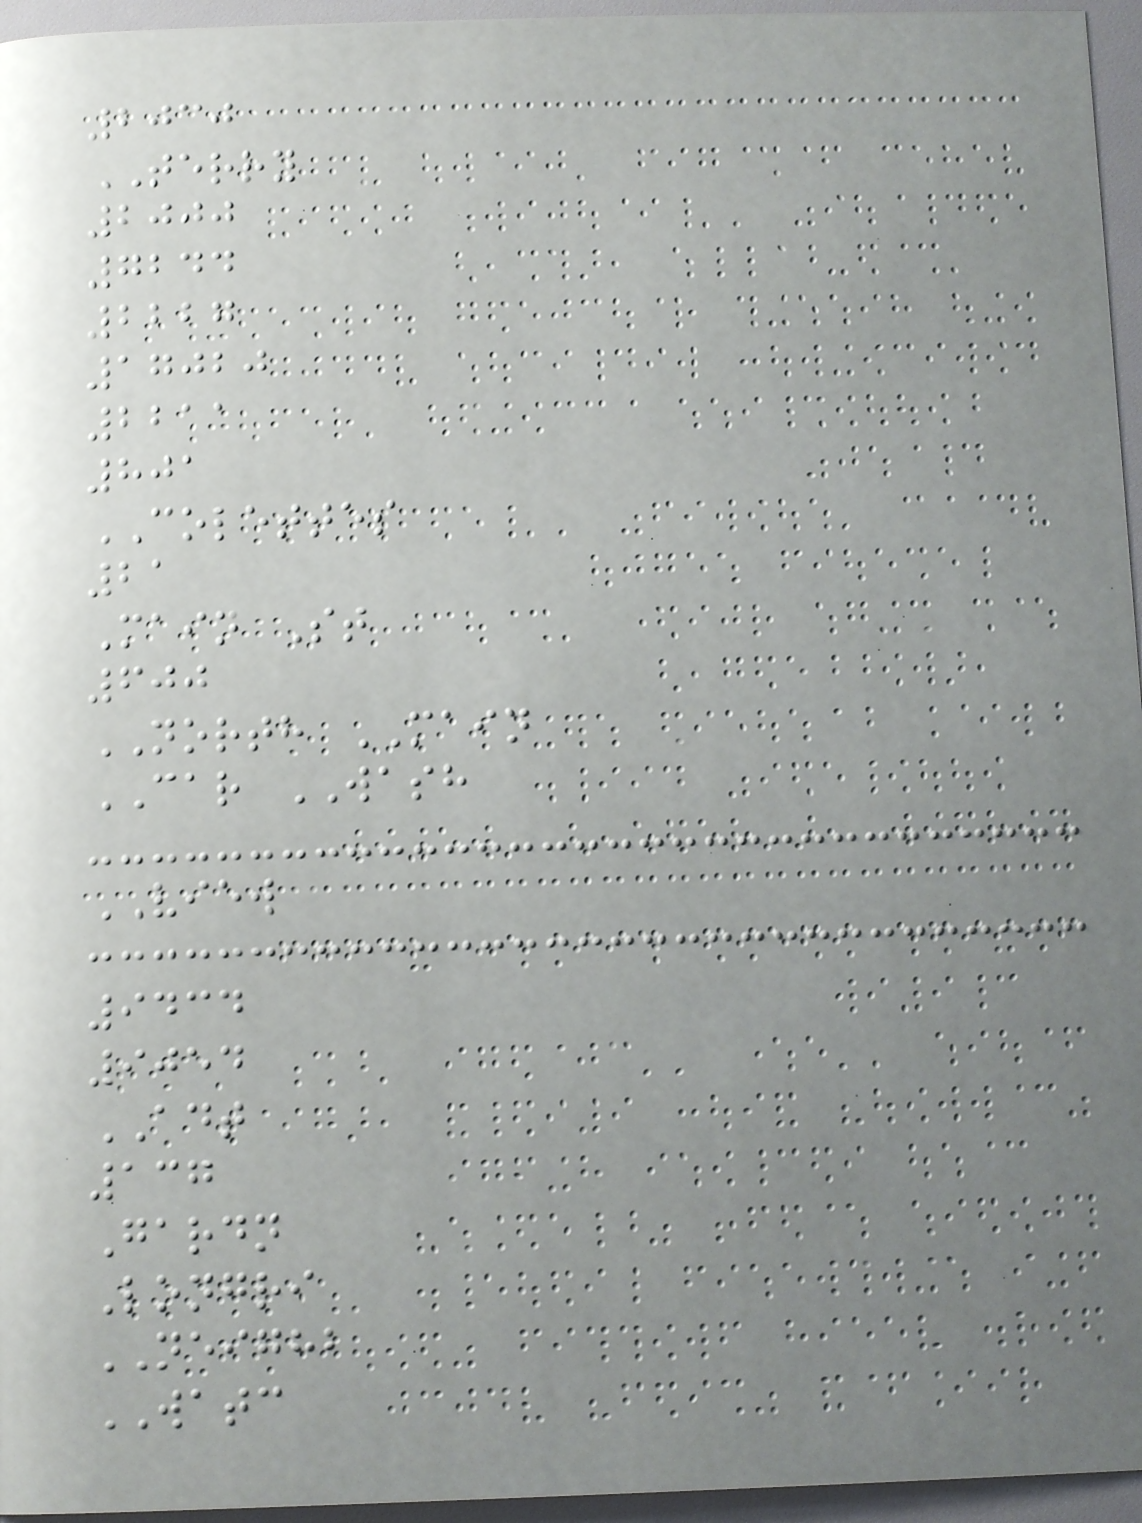2030
TERRY
2000
7244
2227
17020
2211
801
COLETTES
21
Main St
600
NORTH MAIN
CAR WASH
VIEW
9434
9054
ADT
137
Gardn
Longri
NEIGHB
WATC
